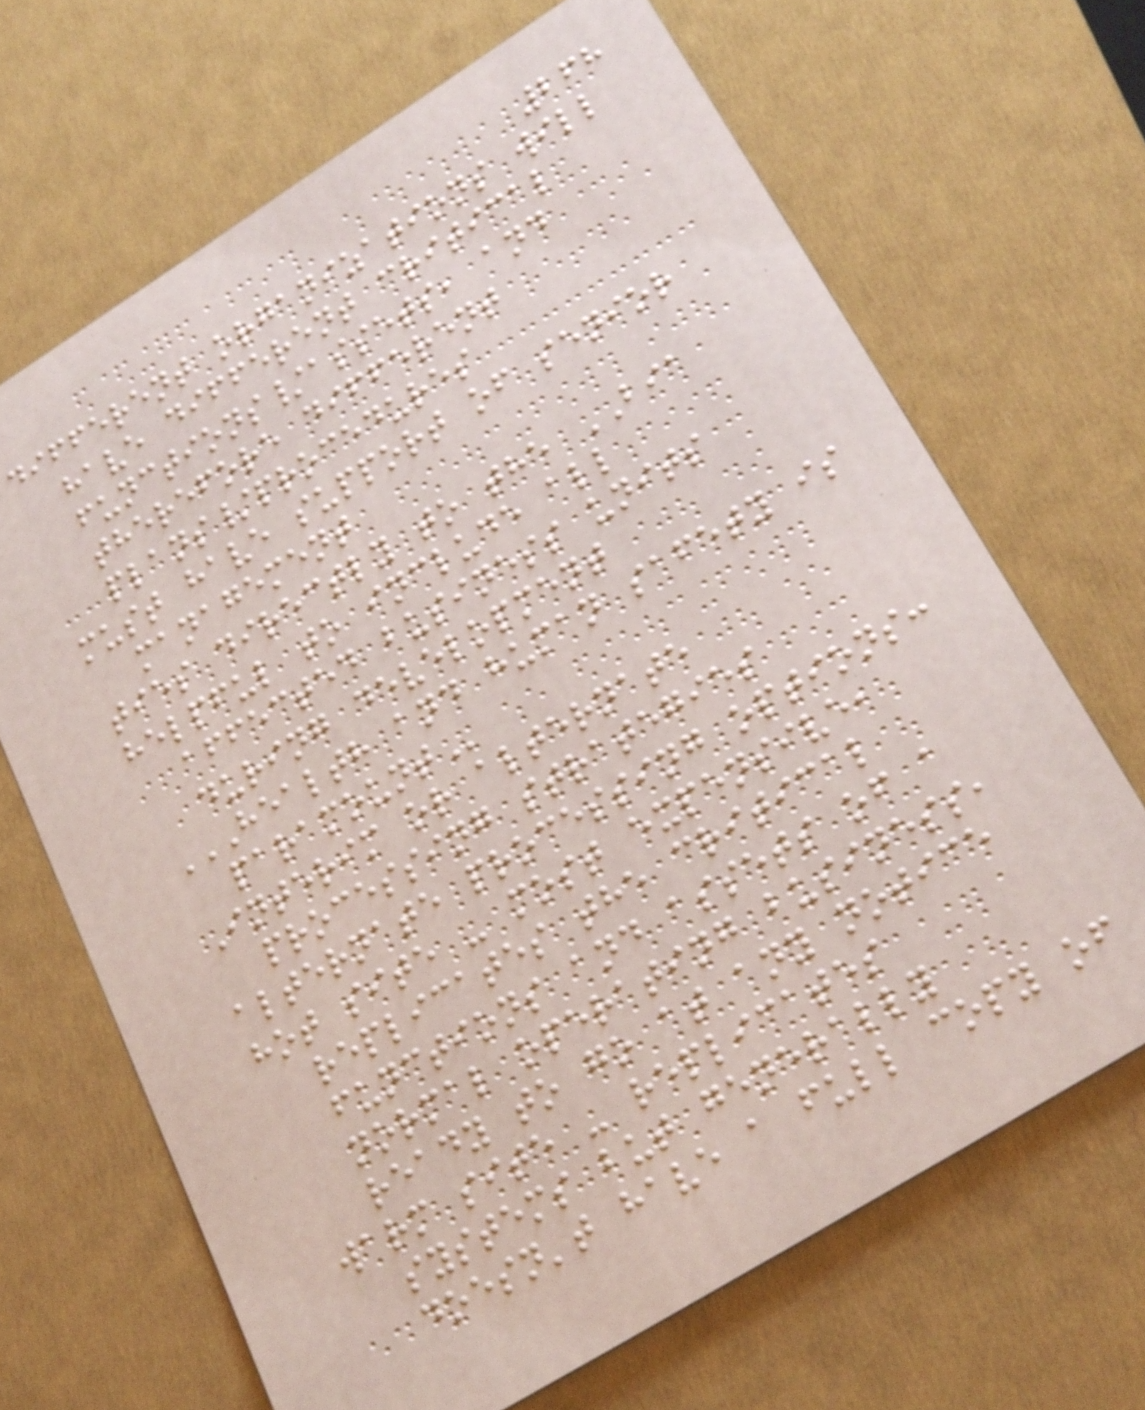268
different organizations will
have different critical
functions/assets, and
therefore different
plans/procedures
must have support of senior
management
ties directly to the BIA
helpful to include all
affected business units
during development
HEALTH AND HUMAN SAFETY IS
PARAMOUNT
Interim or alternate
processing strategies
alternate processing options:
hot site - most expensive,
replicates the critical
functions and assets of a
normal operating business,
ready to go at any notice
warm site - replicates
systems but generally
doesn't have a full copy of
